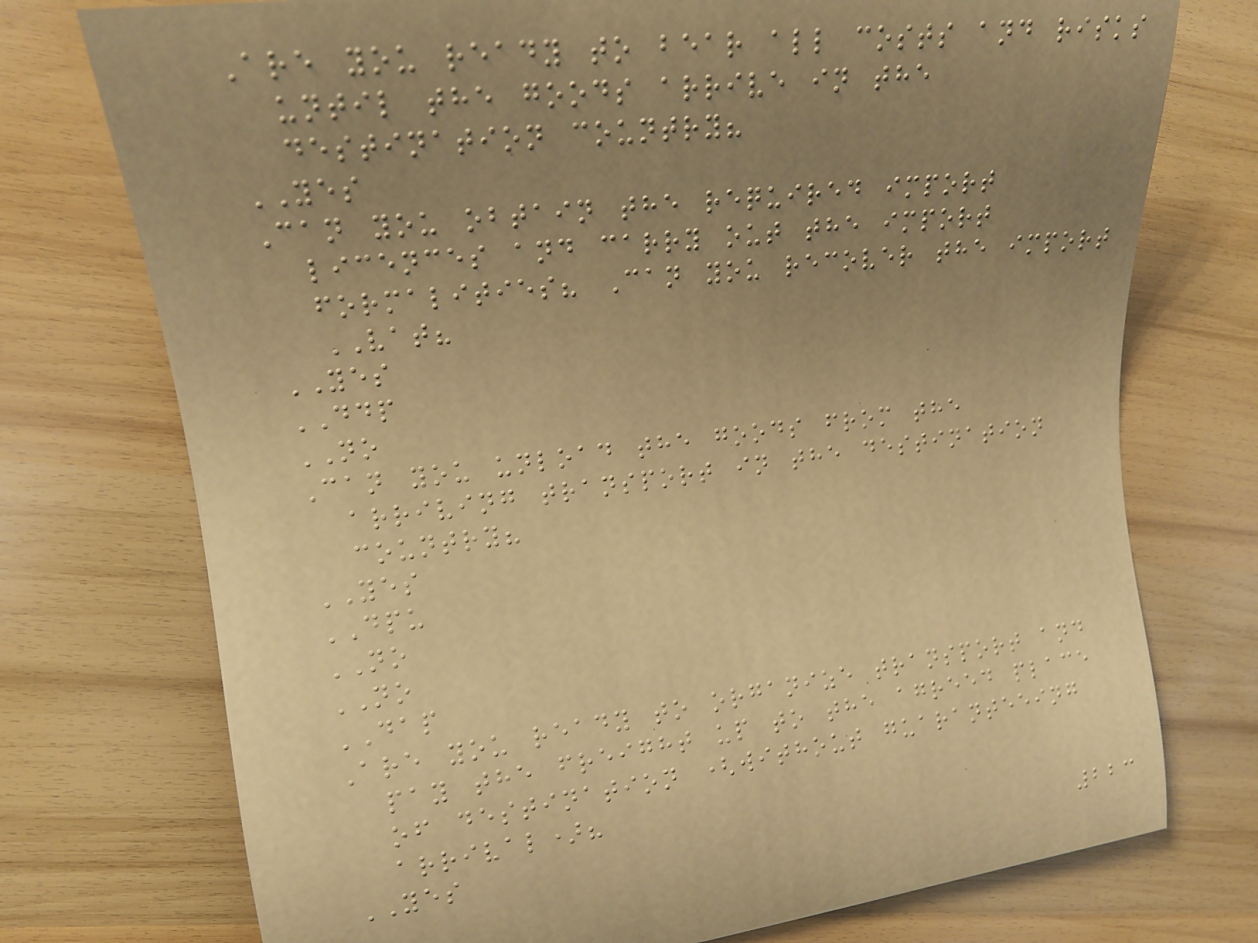Are you ready to bear all costs and risks
until the goods arrive in the
destination country?
YES
Can you obtain the required import
licences and carry out the import
formalities? Can you recover the import
VAT?
YES
DDP
NO
Can you unload the goods from the
arriving transport in the destination
country?
YES
DPU
NO
NO
DAP
Are you ready to organize transport and
pay the freight up to the agreed place
of destination (without guaranteeing
arrival)?
YES
223
